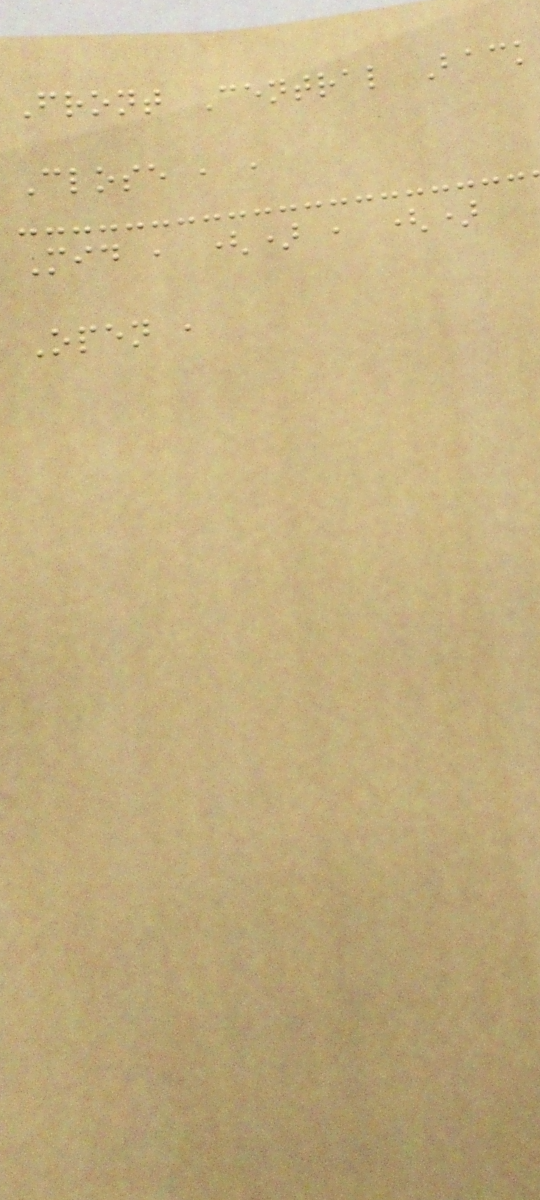Front Central Back
Close , ,
Mid , () , ()
Open ,
